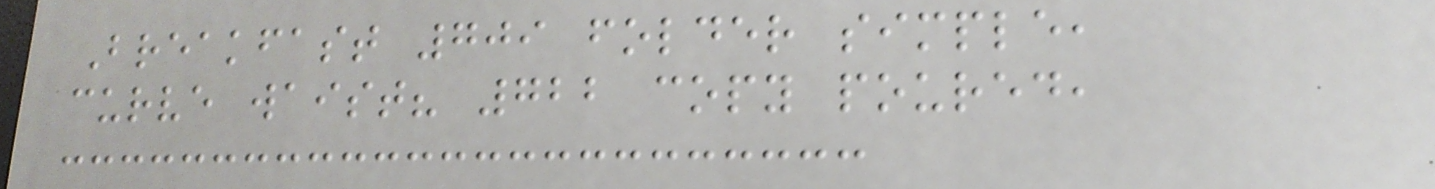Breakfast 709 folder simple,
curve waist? 722 copy poured,
